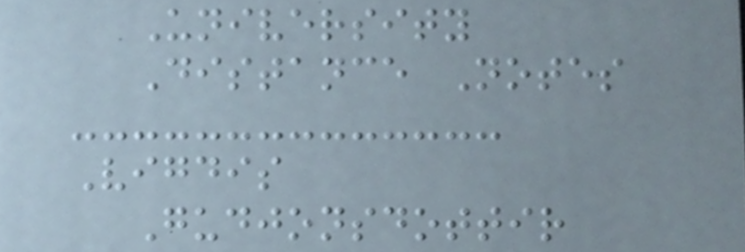University
Distance Notes
Vigdis
Gudjonsdottir
